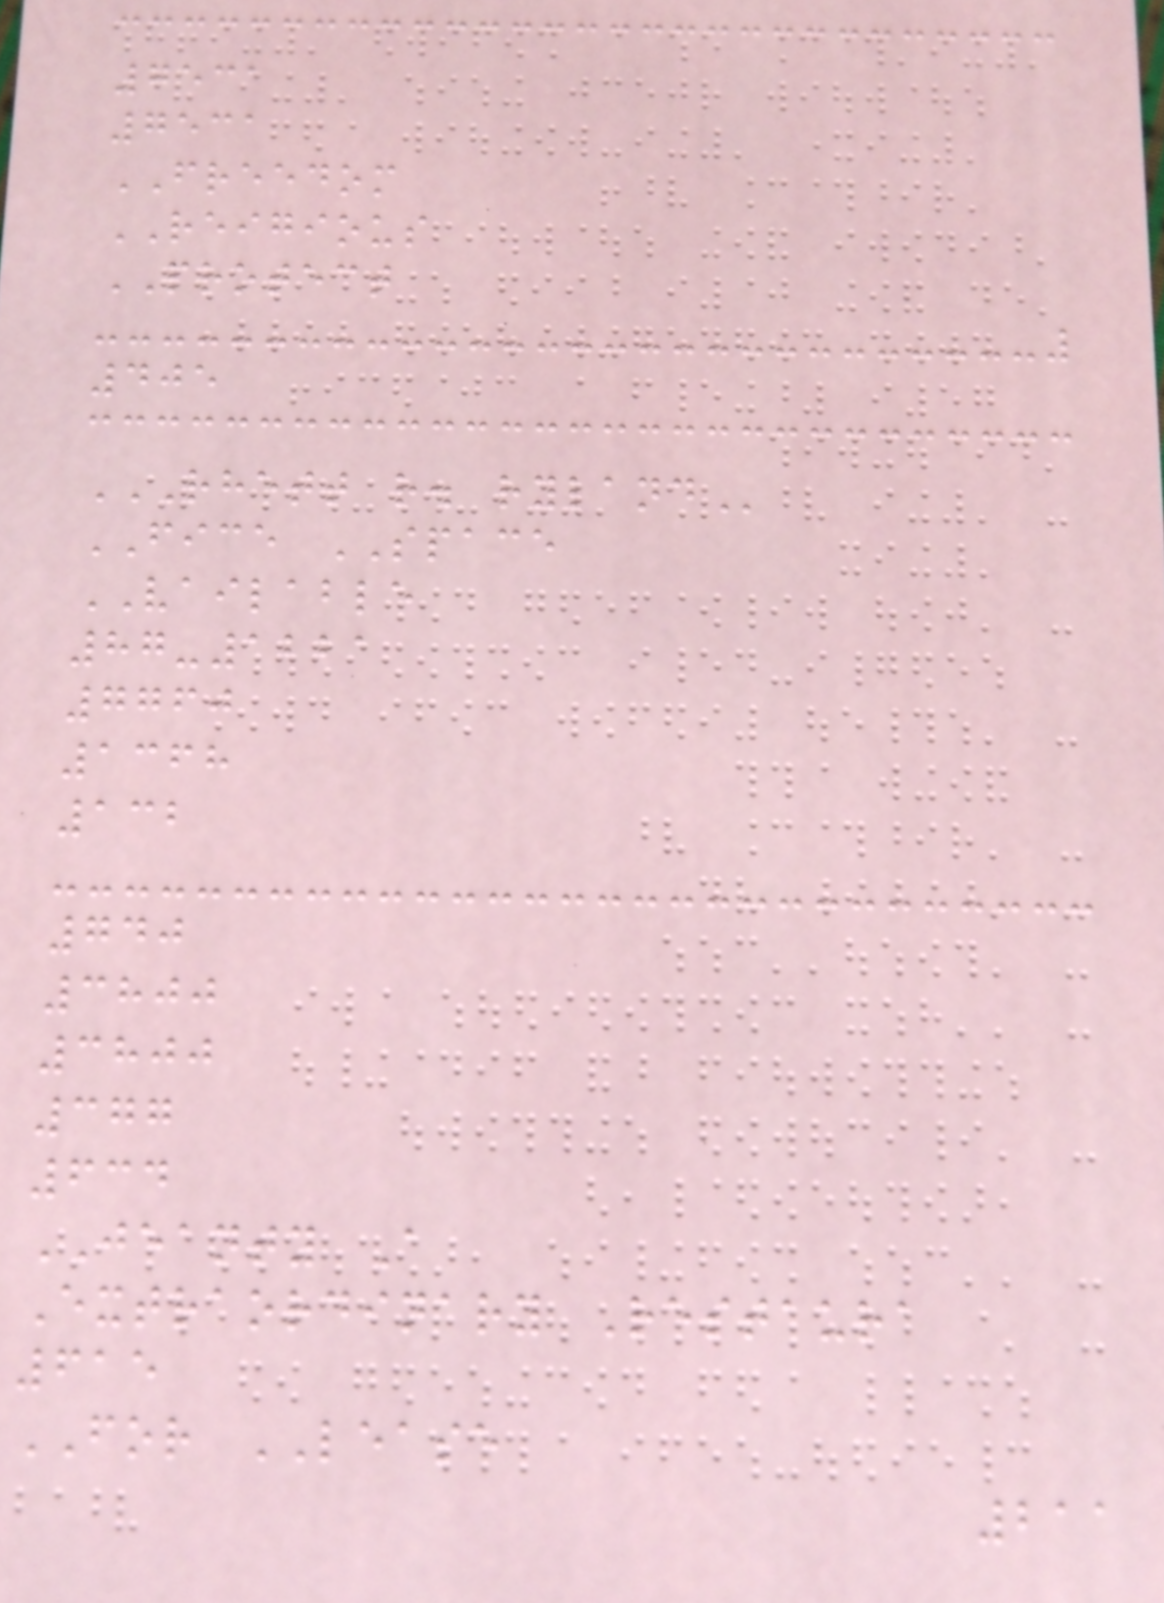7531
7531
FREEDOM
REIGIOUS
PROTECT
405
RHETT R. RYLAND
FICE SPACE
VAILABLE
87-1221
7760
1368
132
740
3800
3800
377
634
JEANTY A
Extraordinary Restaura
615
FOR LEASE
211
